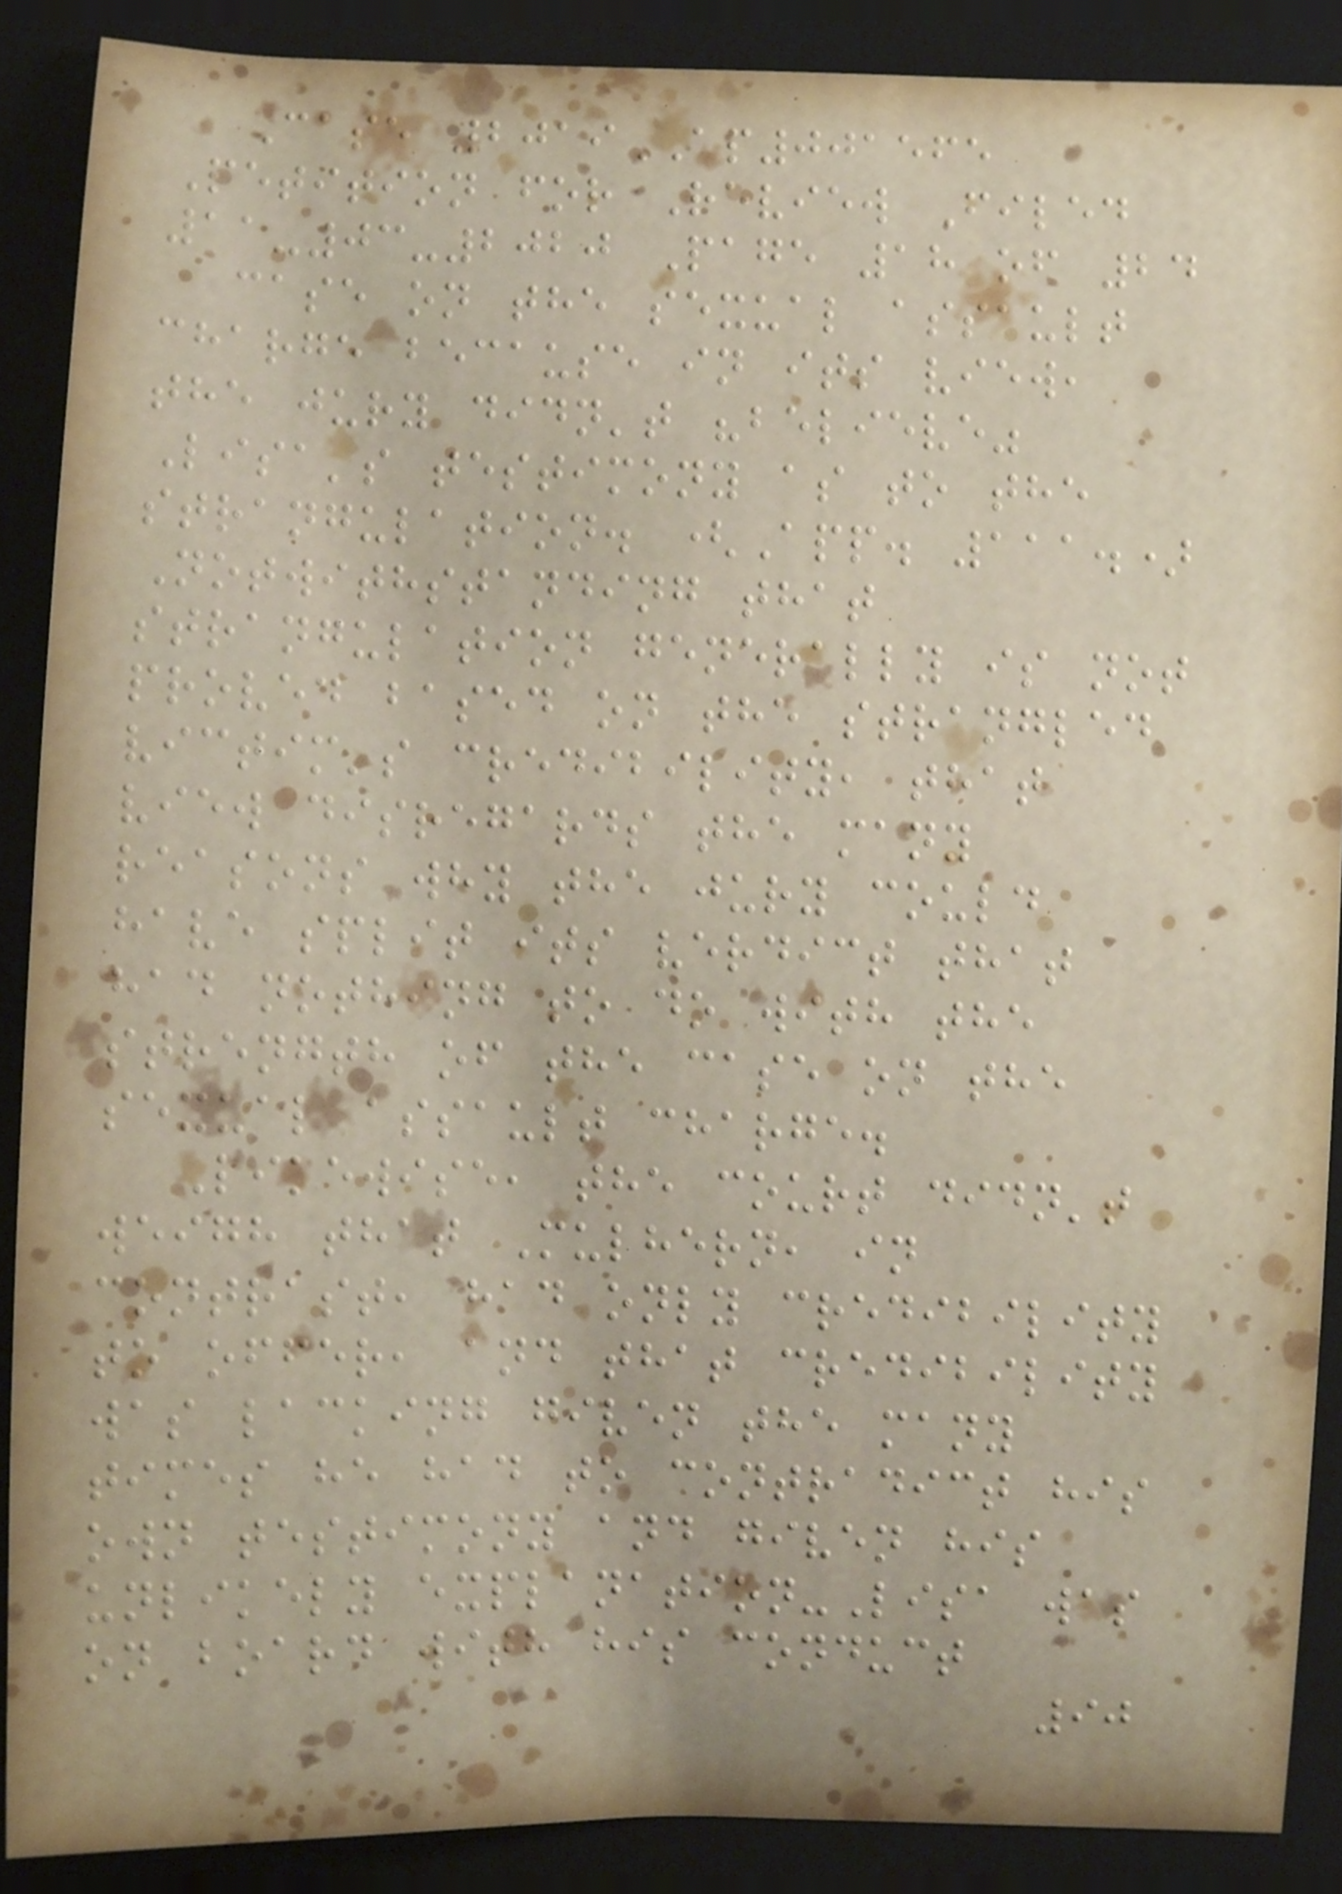Case 2019AP001565
Petition for Review Filed
11-03-2020 Page 18 of 24
case on the sexual assault
charge because in its view,
the jury didn't "believe"
Lisa's testimony as to the
strangulation. (App. 111.)
Notwithstanding that
strangulation generally is not
proved based on the strangled
victim's credibility, that
view disregards the many
reasons why the jury could
have split its verdict that
had nothing to do with the
strength of the case on the
sexual assault charge.
Likewise, the court didn't
weigh that Mulhern, in
contrast, had only credibility
to offer, and that credibility
was lacking given the many
times he had to contradict his
own testimony and given his
unlikely explanation-Lisa was
on board with his conduct
90
